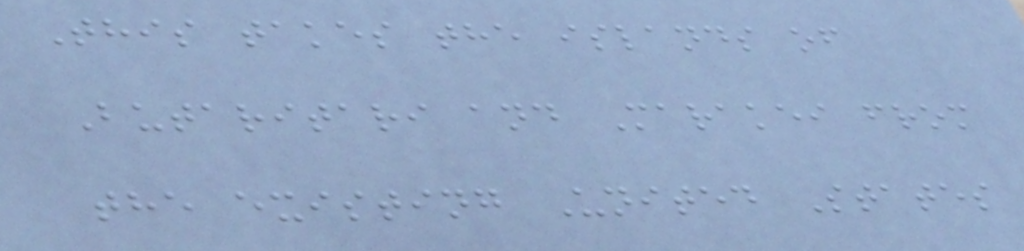This takes the islands of
Butaritari and Marakei from
the existing United States
